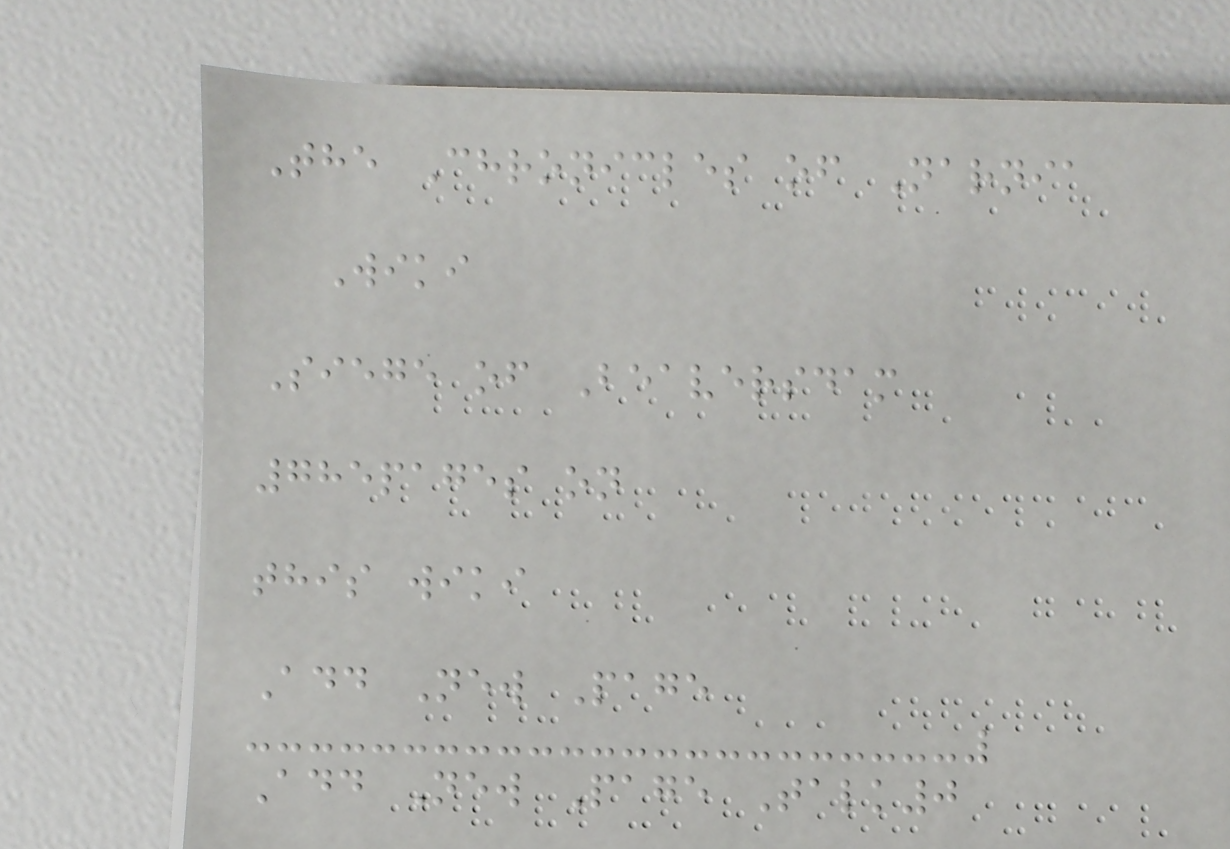The Chronicles of Narnia
Wiki
Siege of Beaversdam
785pages on
this wiki
Add New Page
Add New Page Talk0
